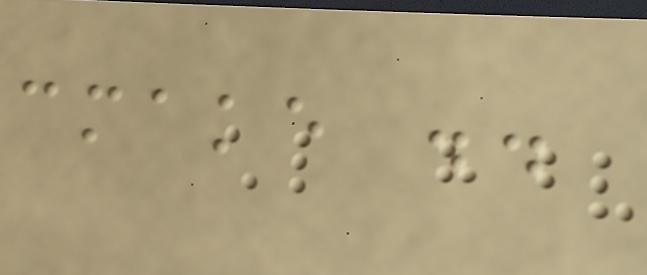cmake ..
